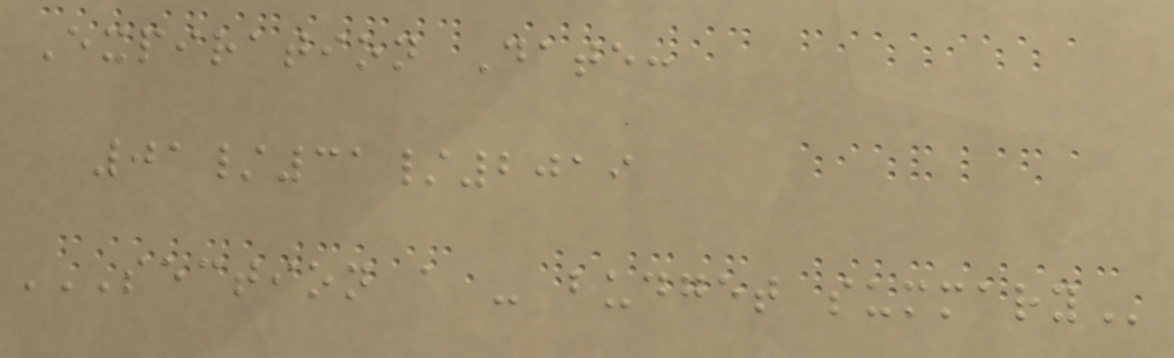Expiration Date:
01/31/2019
SECTION A - BUDGET SUMMARY
